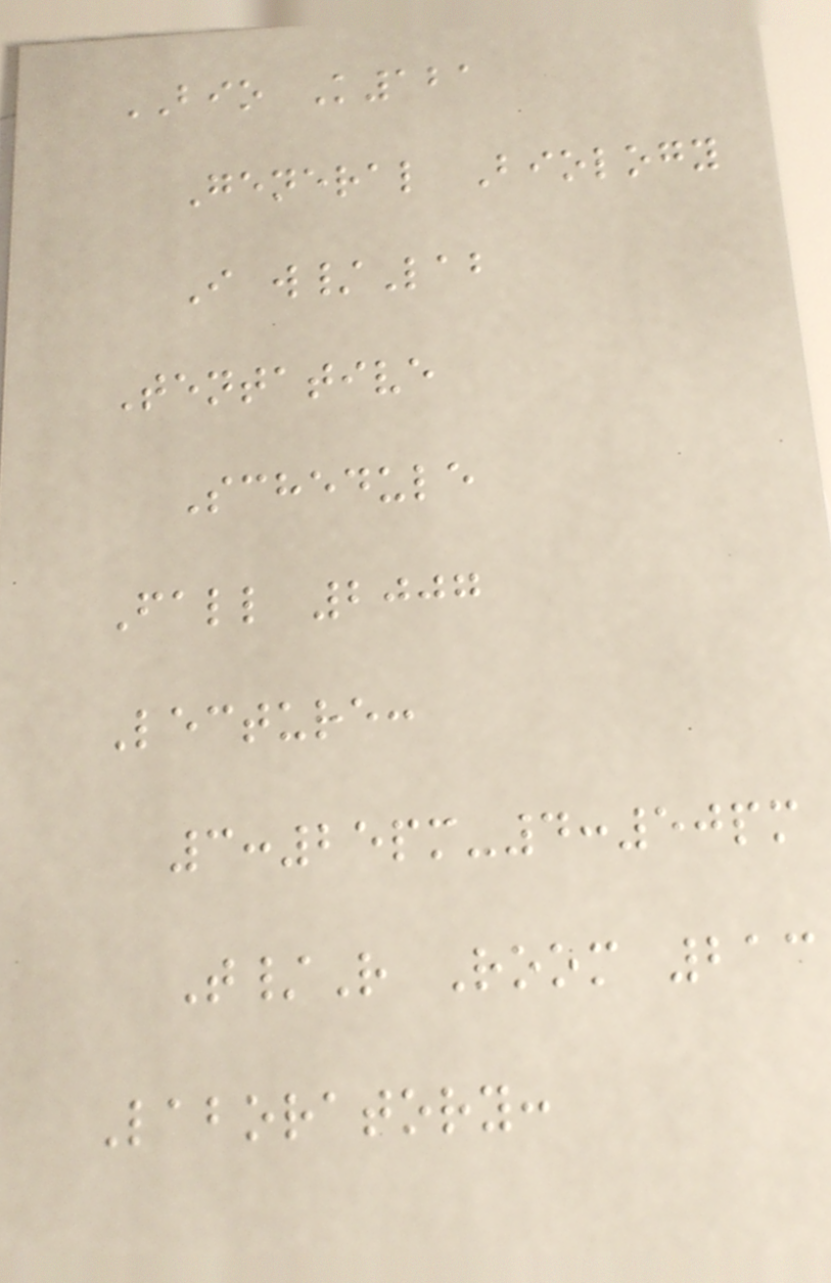BIO K121
General Biology
I w/Lab
Tentative
Schedule
Fall 2007
Lecture:
3:25pm-4:50pm
T/R Room 213
Laboratory:
